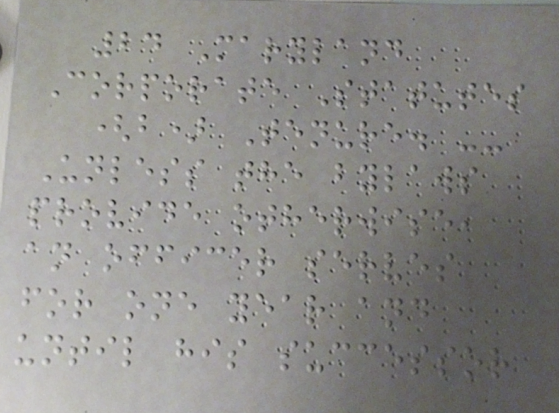24 Maryland
Corporate Statutes
(b) Tenure. --
Unless the bylaws
provide otherwise,
an officer serves
for one year and
until his successor
